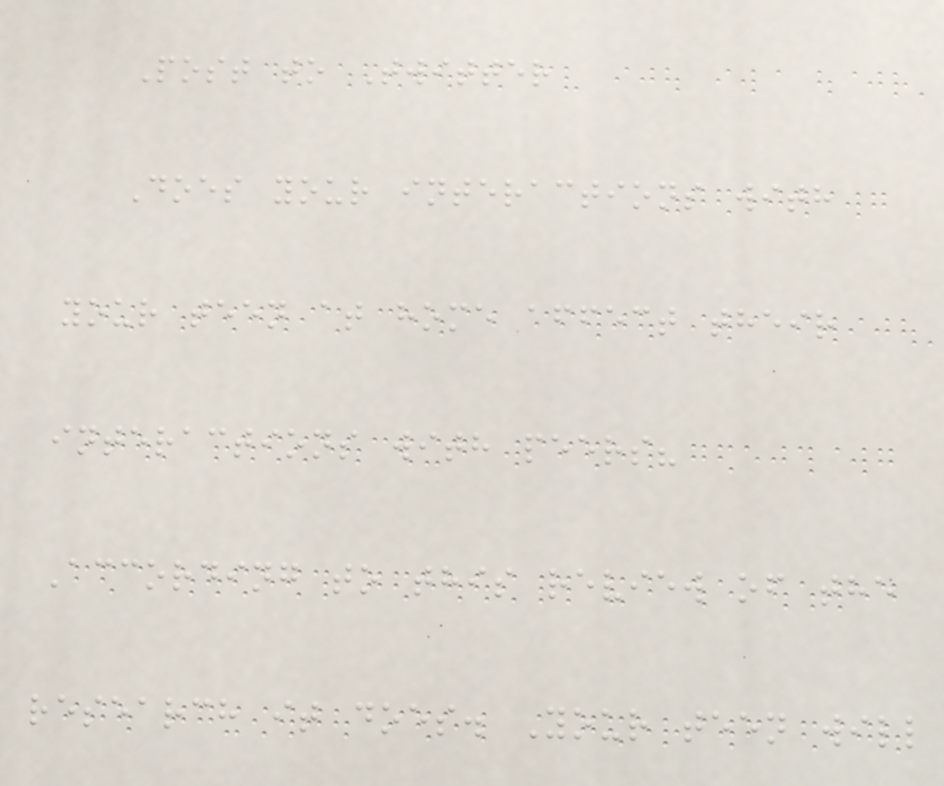Post to Twitter
Does your interactions with
your teen at home affect their
interactions with peers?
According to this review of the
research it does. Your teen will
